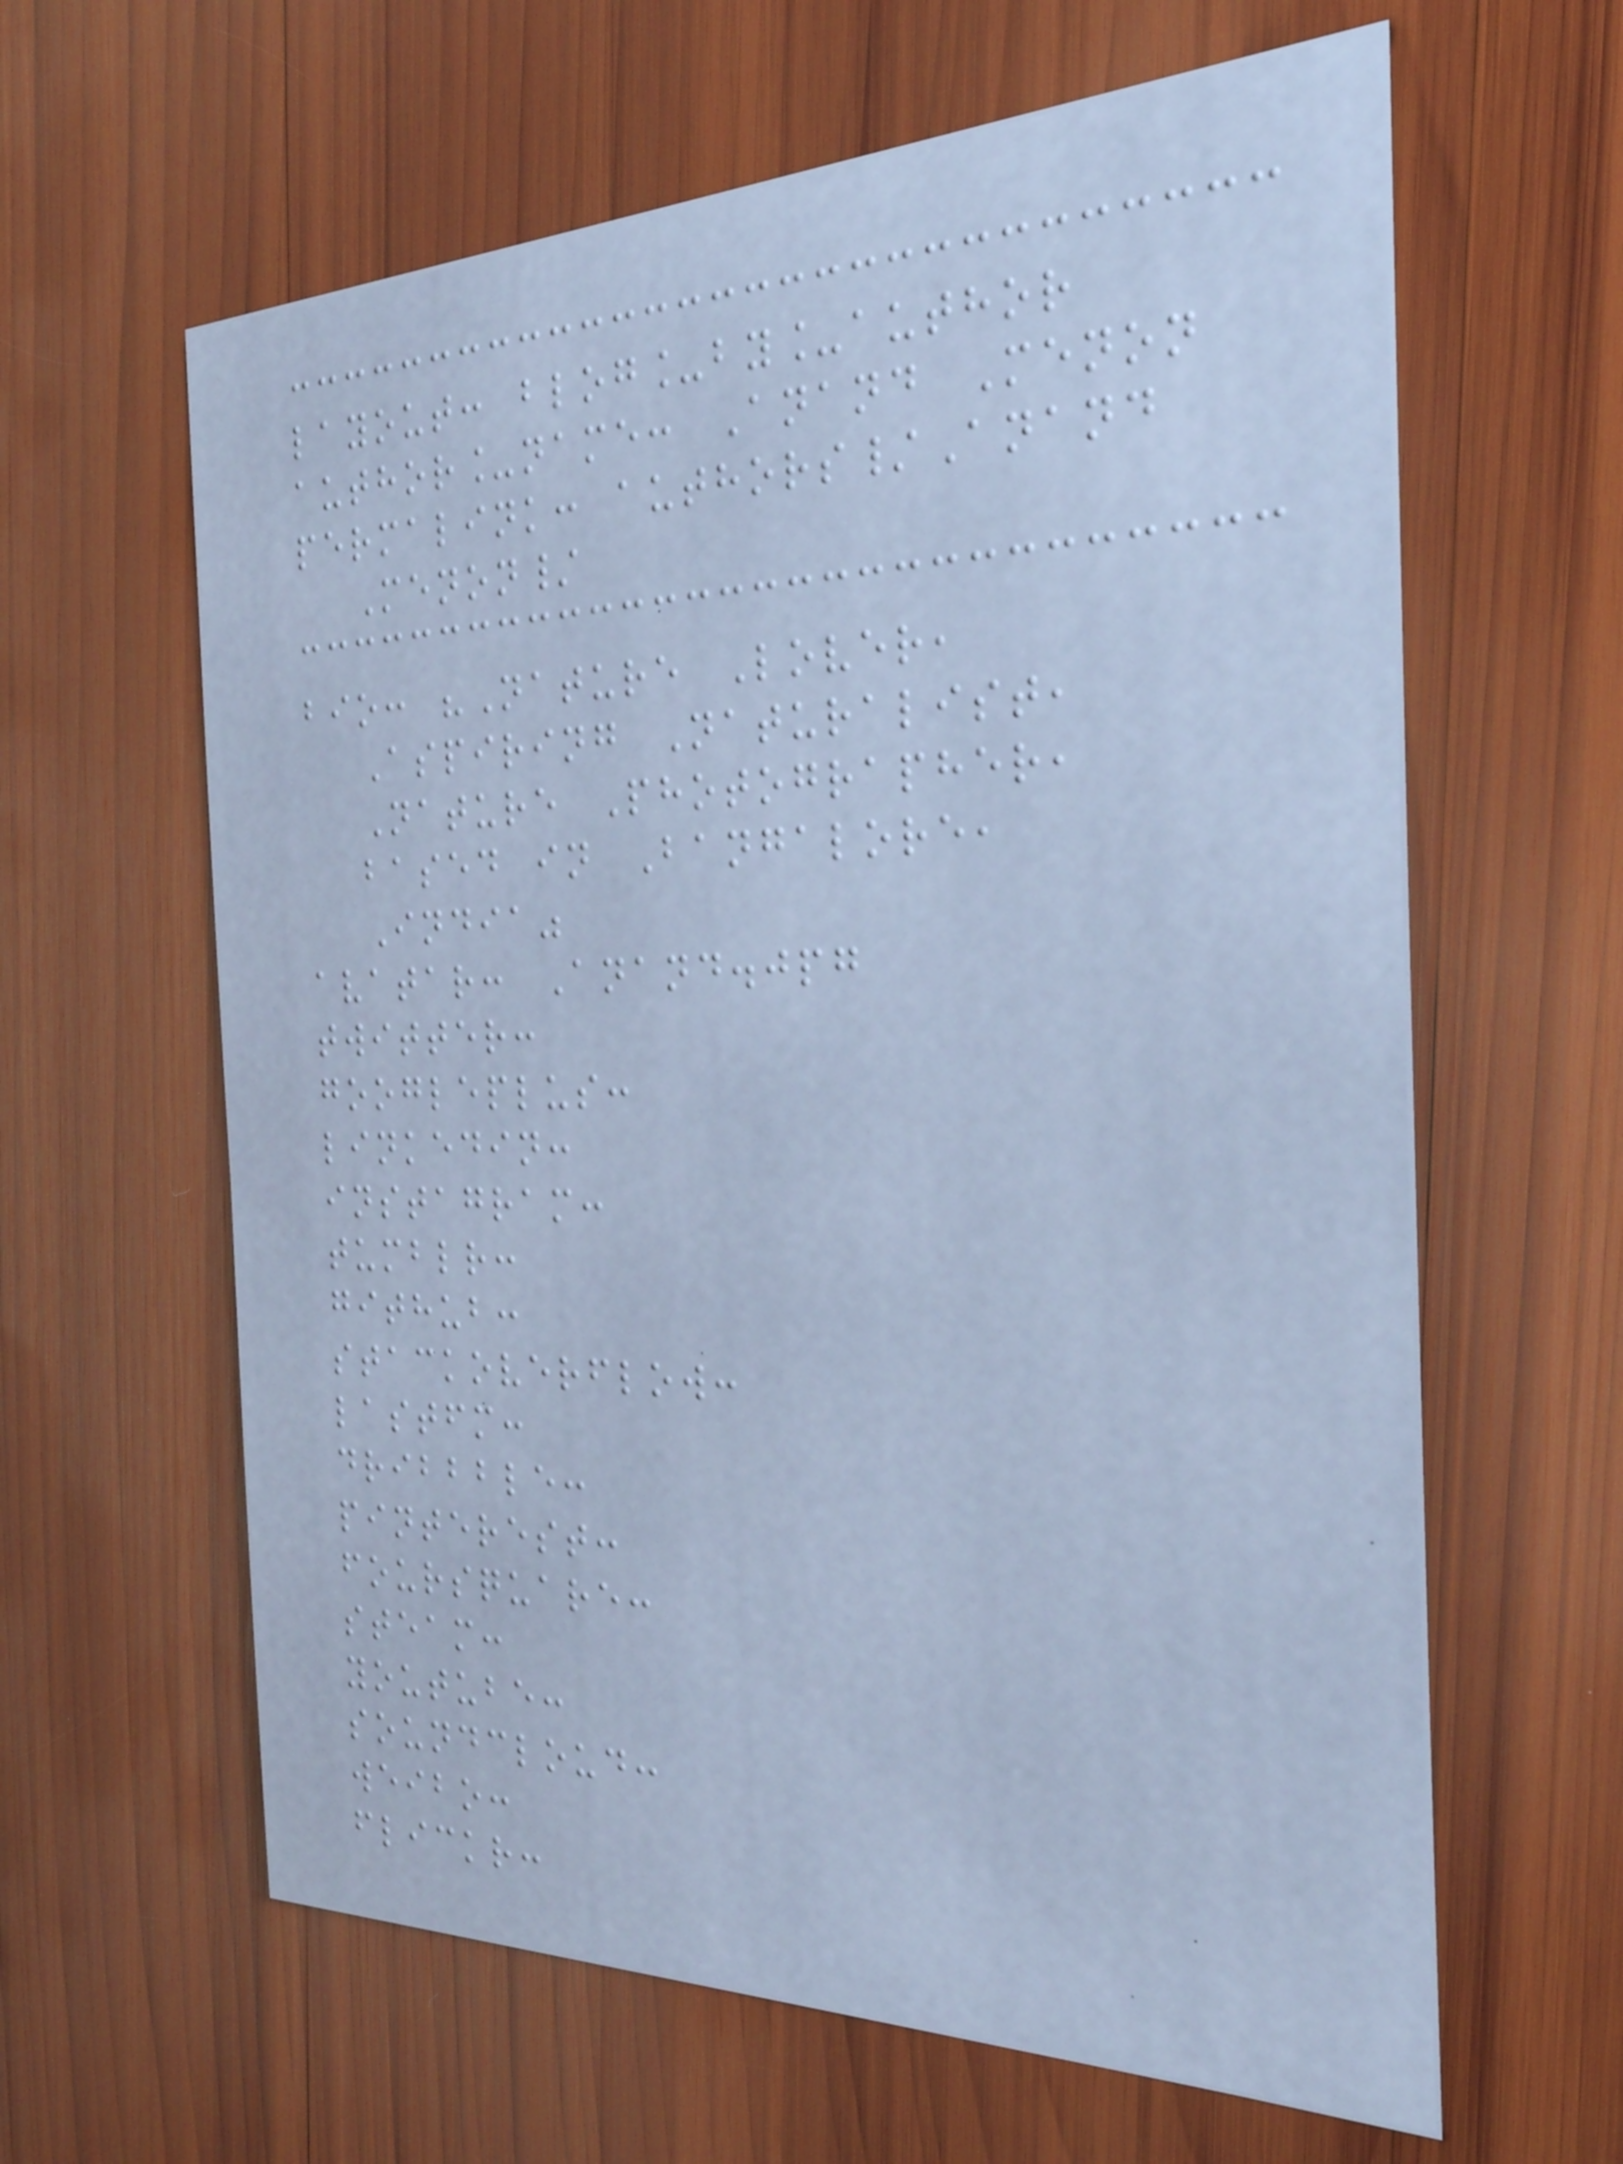layout: blog_by_author
author_name: Anand Menon
permalink: authors/Anand
Menon/
bio: "Nature Lover,
Aspiring Naturalist,
Nature Photographer,
based in Bangalore,
India"
avatar: Anand.jpg
twitter:
googleplus:
linkedin:
instagram:
tumblr:
github:
stackoverflow:
lastfm:
dribbble:
pinterest:
foursquare:
steam:
youtube:
soundcloud:
weibo:
flickr:
